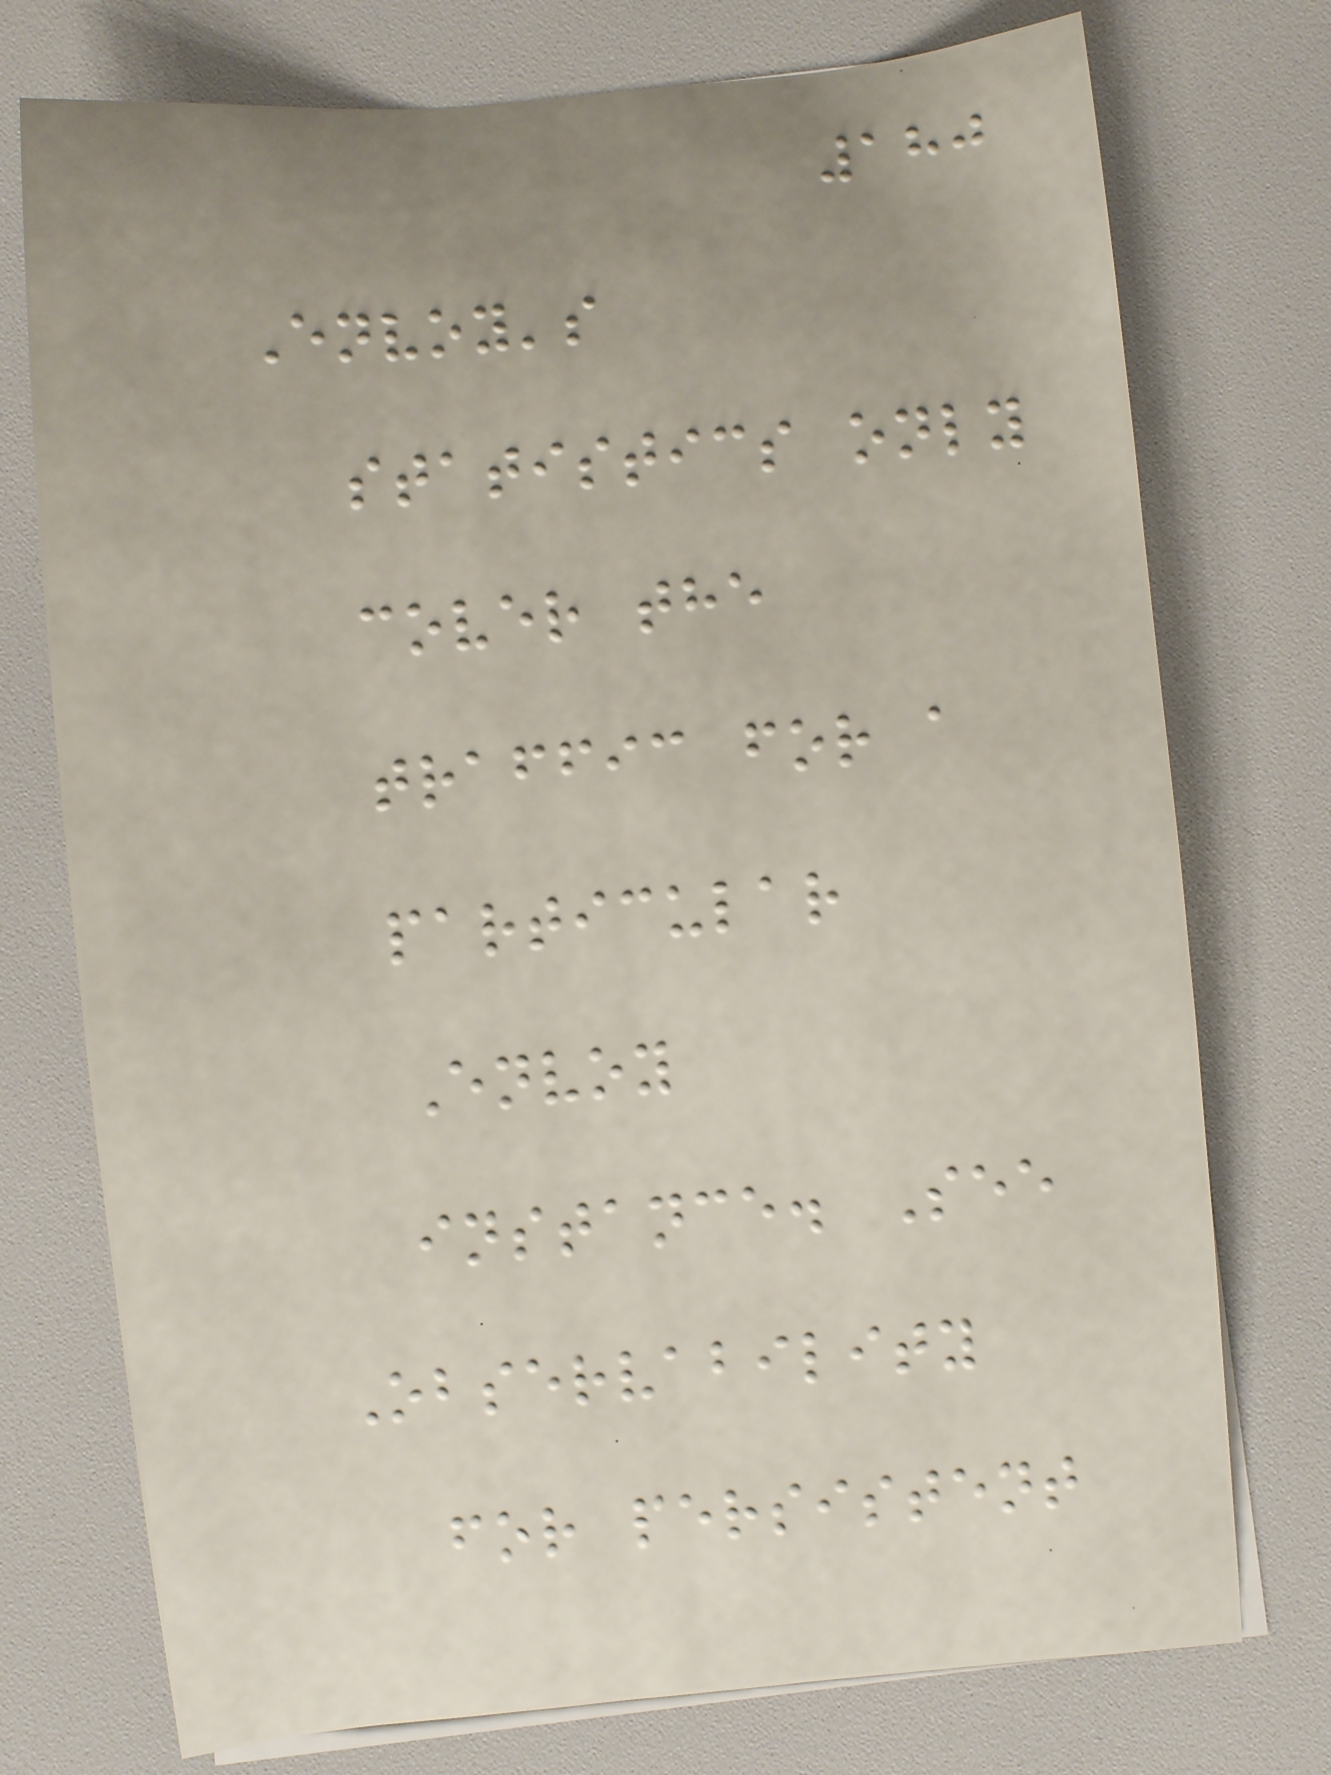180
Envoy's
statistics only
cover the
traffic for a
particular
Envoy
instance. See
Observability
for persistent
